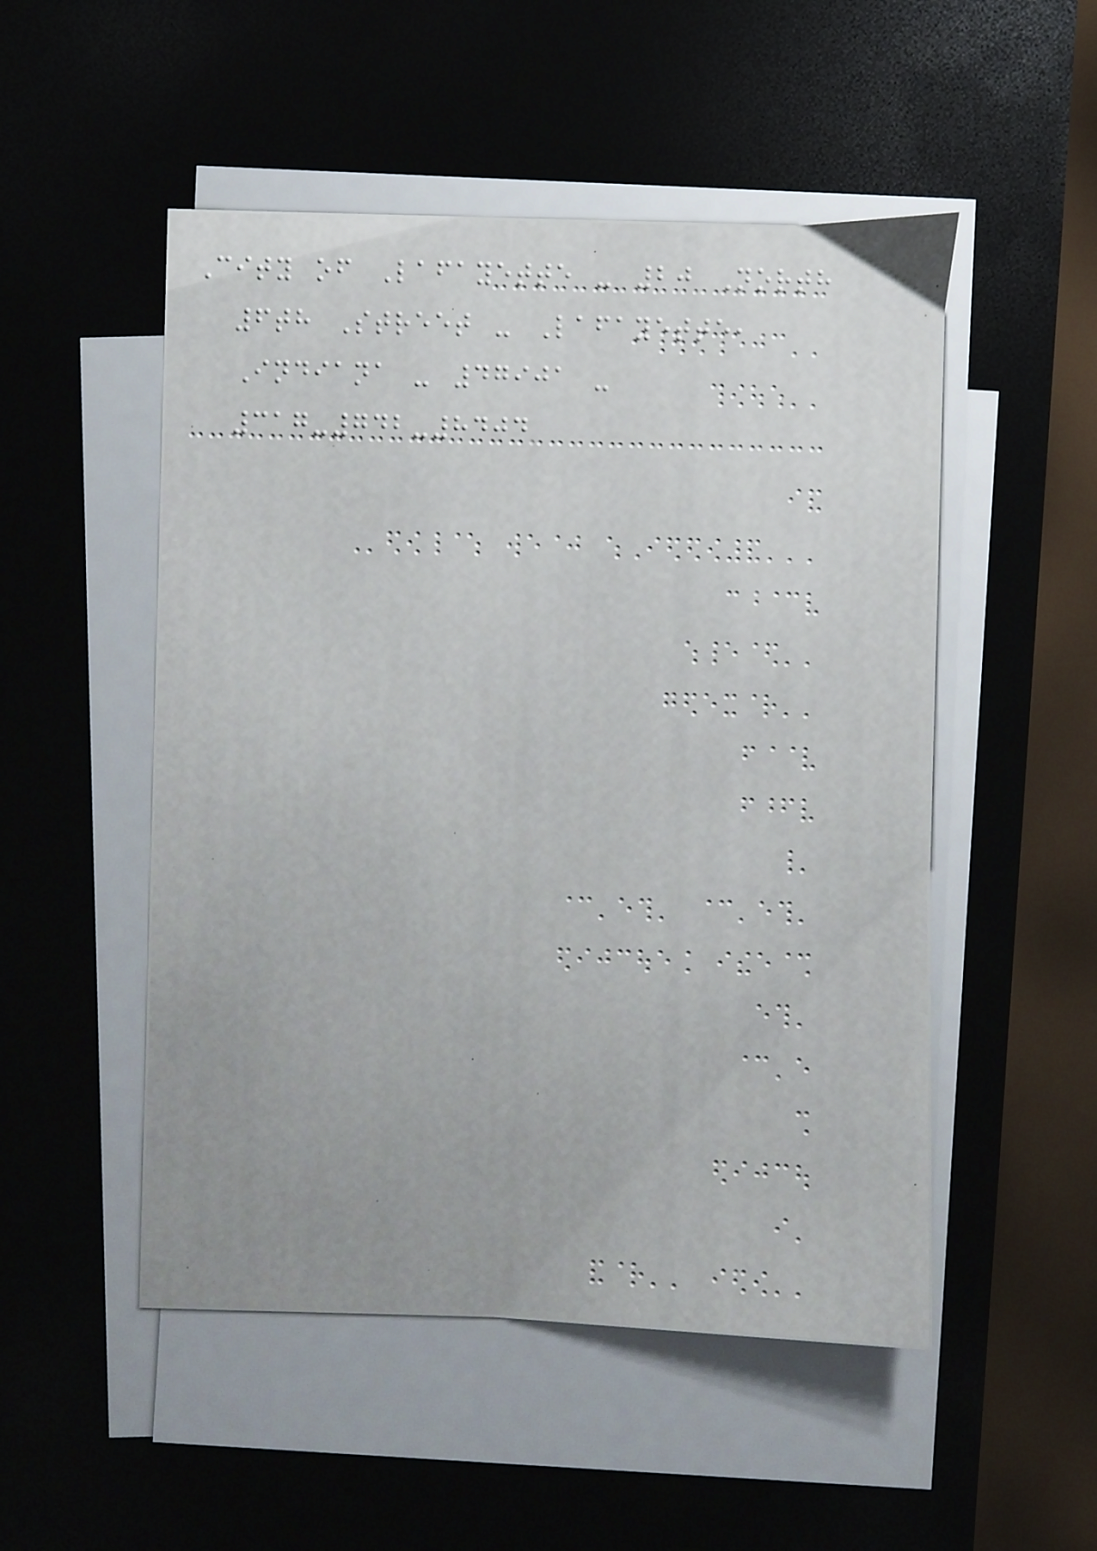City of Lafayette - 20 North
6th Street - Lafayette,
Indiana - 47901 -
317-742-8404
